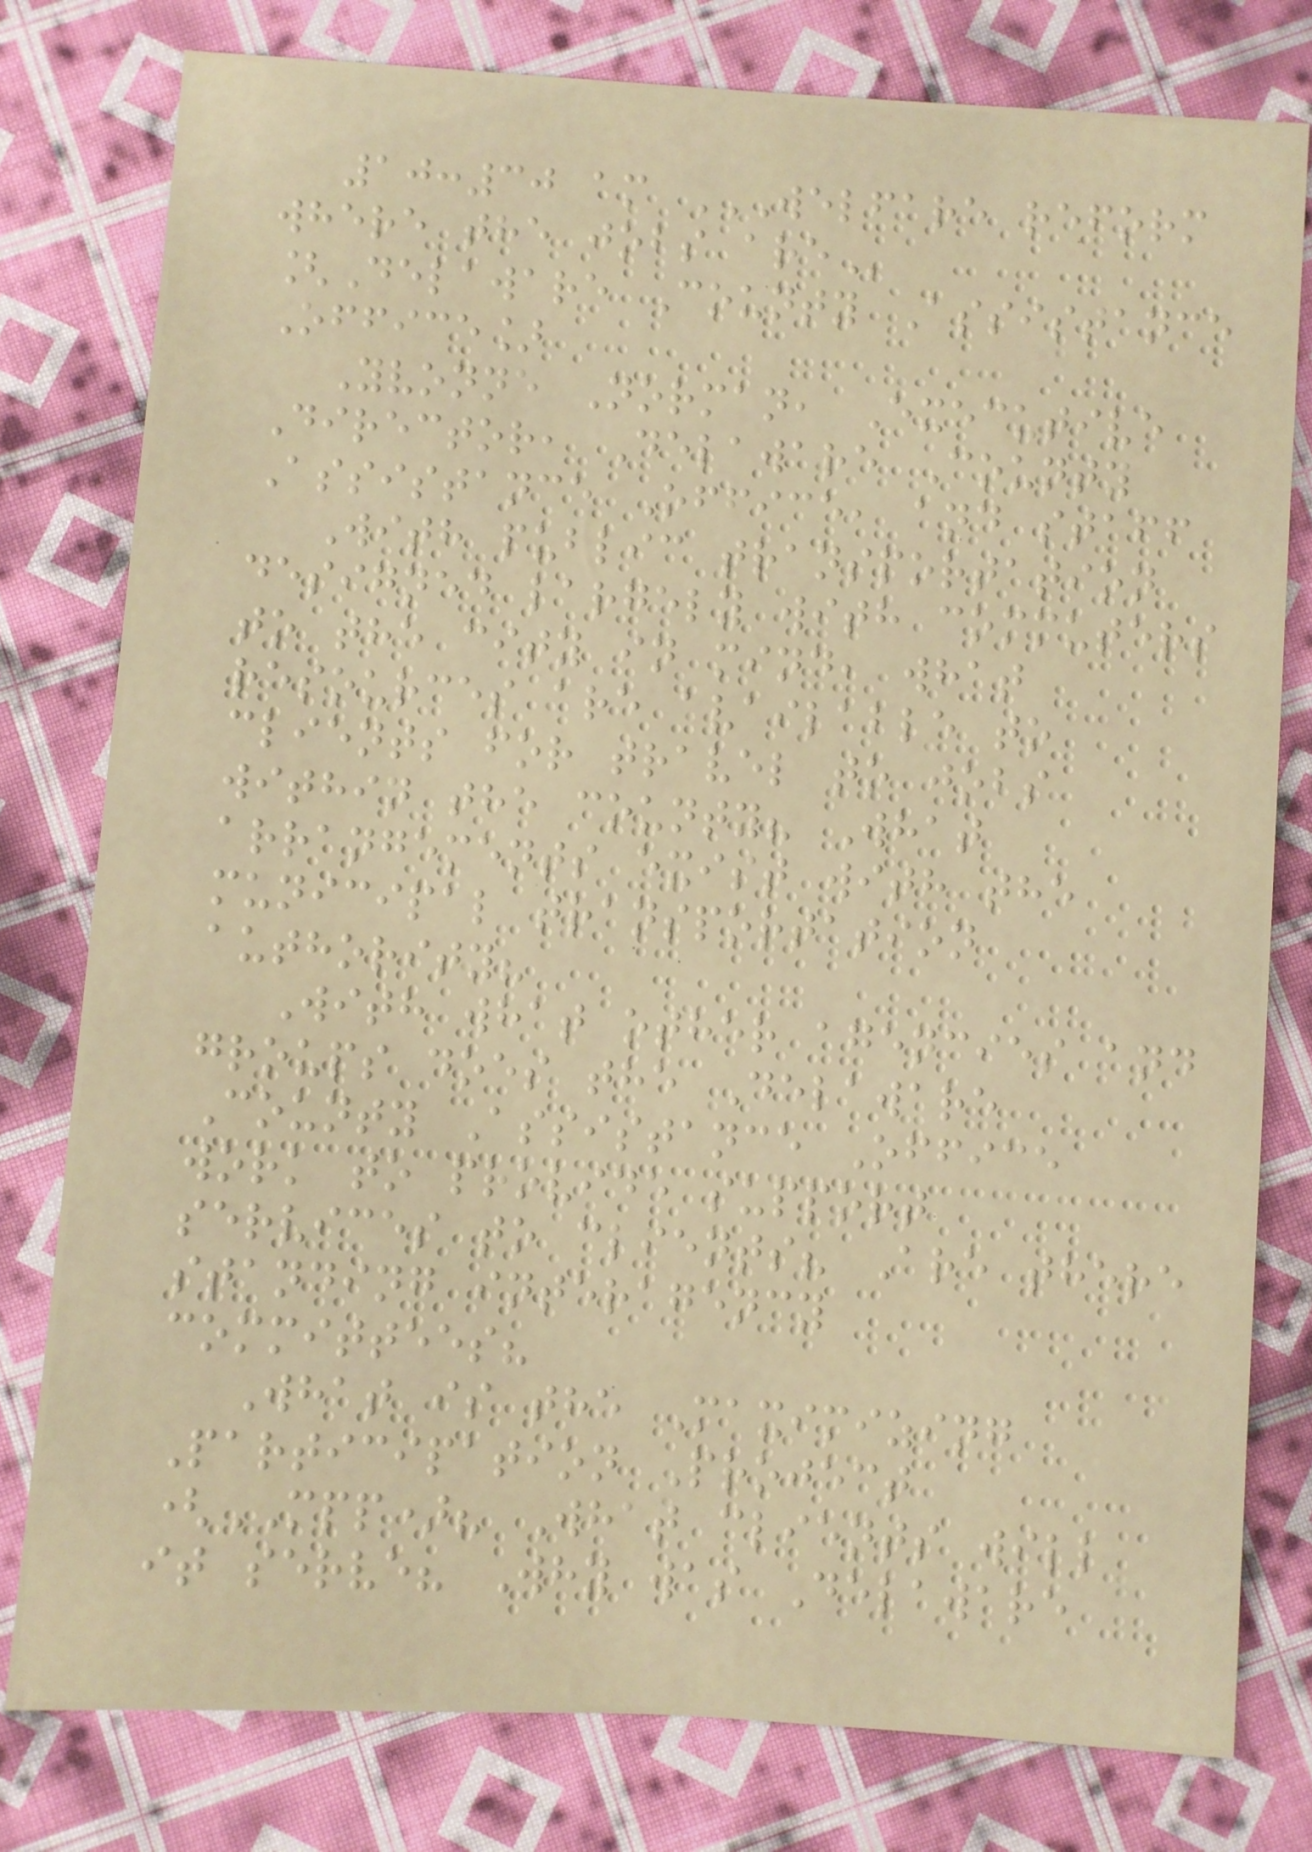10:30 am WELFARE REFORM
WHERE THE JOBS ARE
[Delaware County Assistance
Office]
Yvonne Norman, Executive
Director, Delaware County
Assistance Office, and staff
With public transportation
designed largely with commuters
to the city in mind, what
resources are available to
clients for travel to jobs
within the county? What
arrangements exist with the
municipal transportation
authority?
With what other agencies and
groups does the Delaware
County Assistance Office
work to provide support
services to clients? Are there
standing interagency
committees?
What is the Maximizing
Participation Project
(MPP)? What clients will
it serve? Why was Delaware
